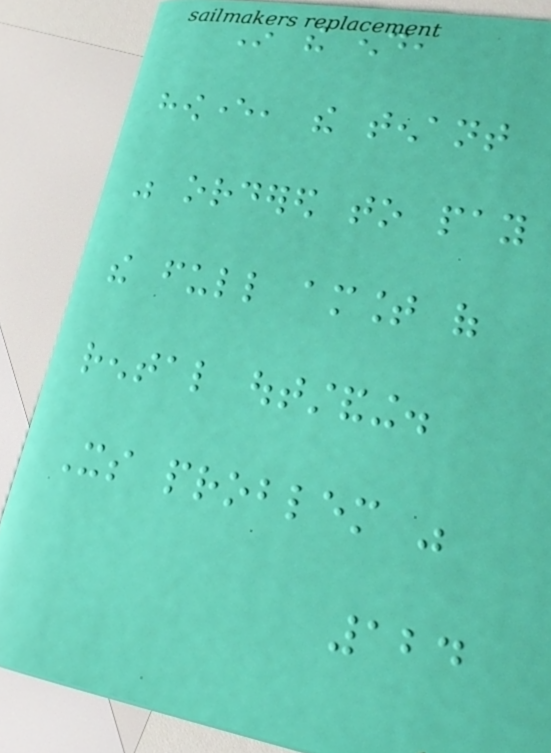In the end,
however, the tenant
was ordered to pay
the full amount of
rental outstanding.
Its problem was
124
